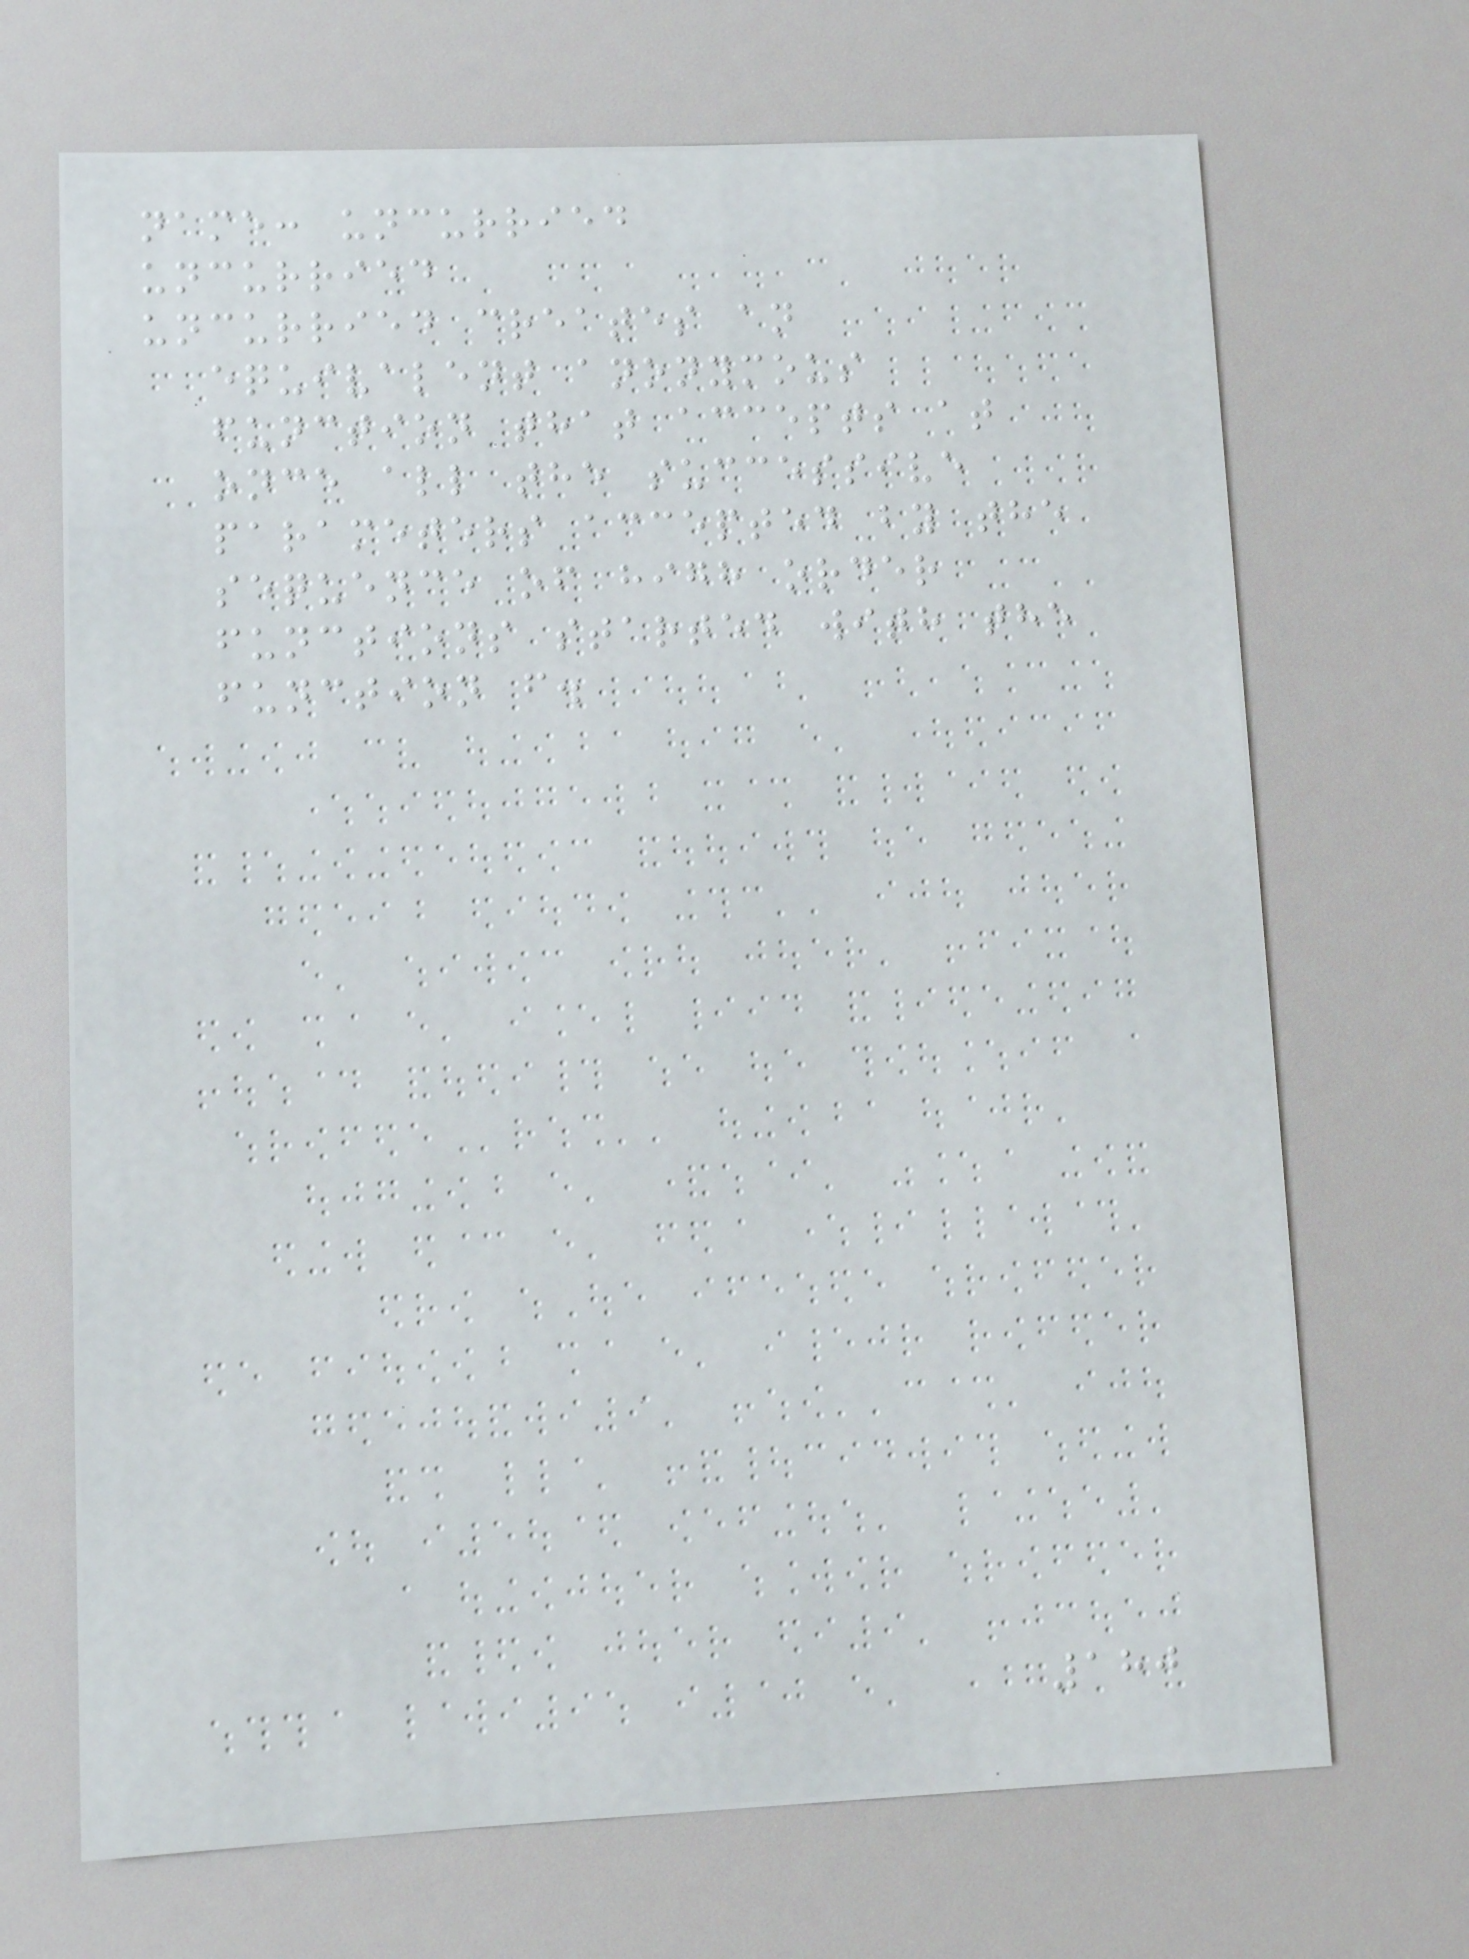name: uncurried
uncurried
uncurried creates an
equivalent anonymous
function that accepts at
once all the successive
parameters accepted by the
sequence of high order
functions started with the
function f.
180
